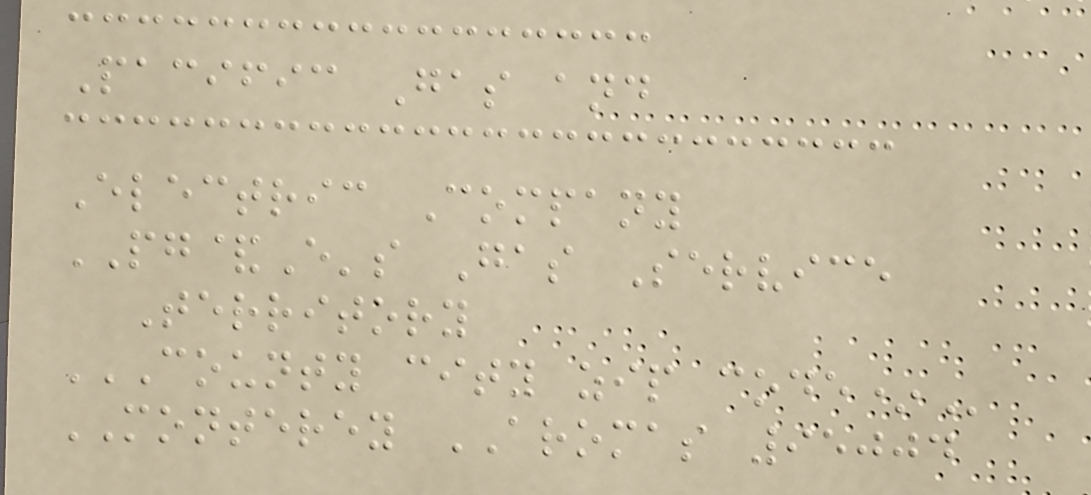Pacific Gas and
Electric Company
PG&E's Gas Service
Territory
COUNTY CITY ZIP CODE*
MONTEREY AROMAS 95004
